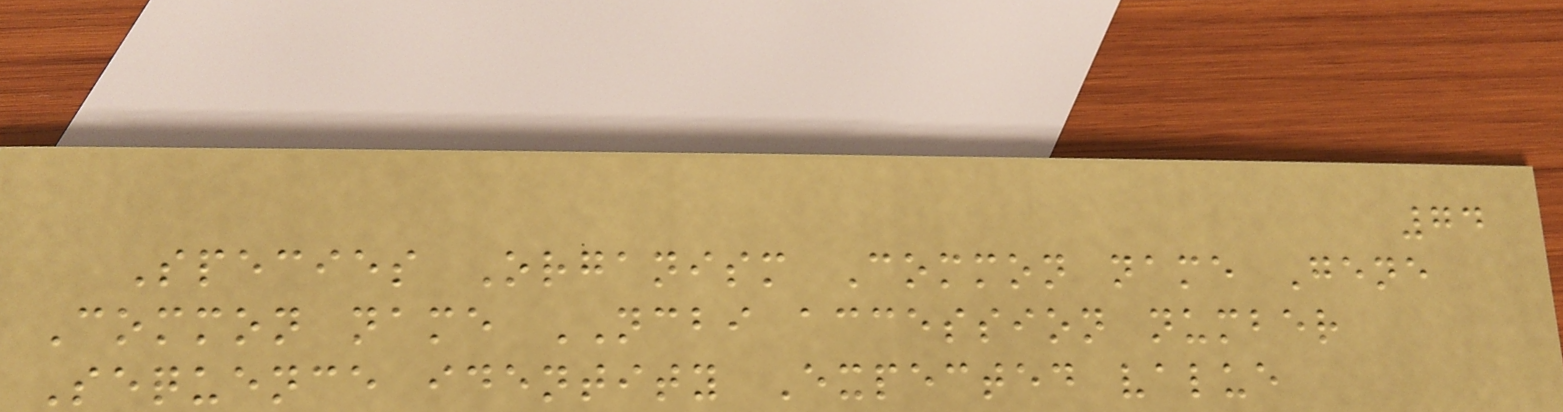74
Species Organism Common name Gene
Common name NCBI accession number
Sequence identity Expected value
